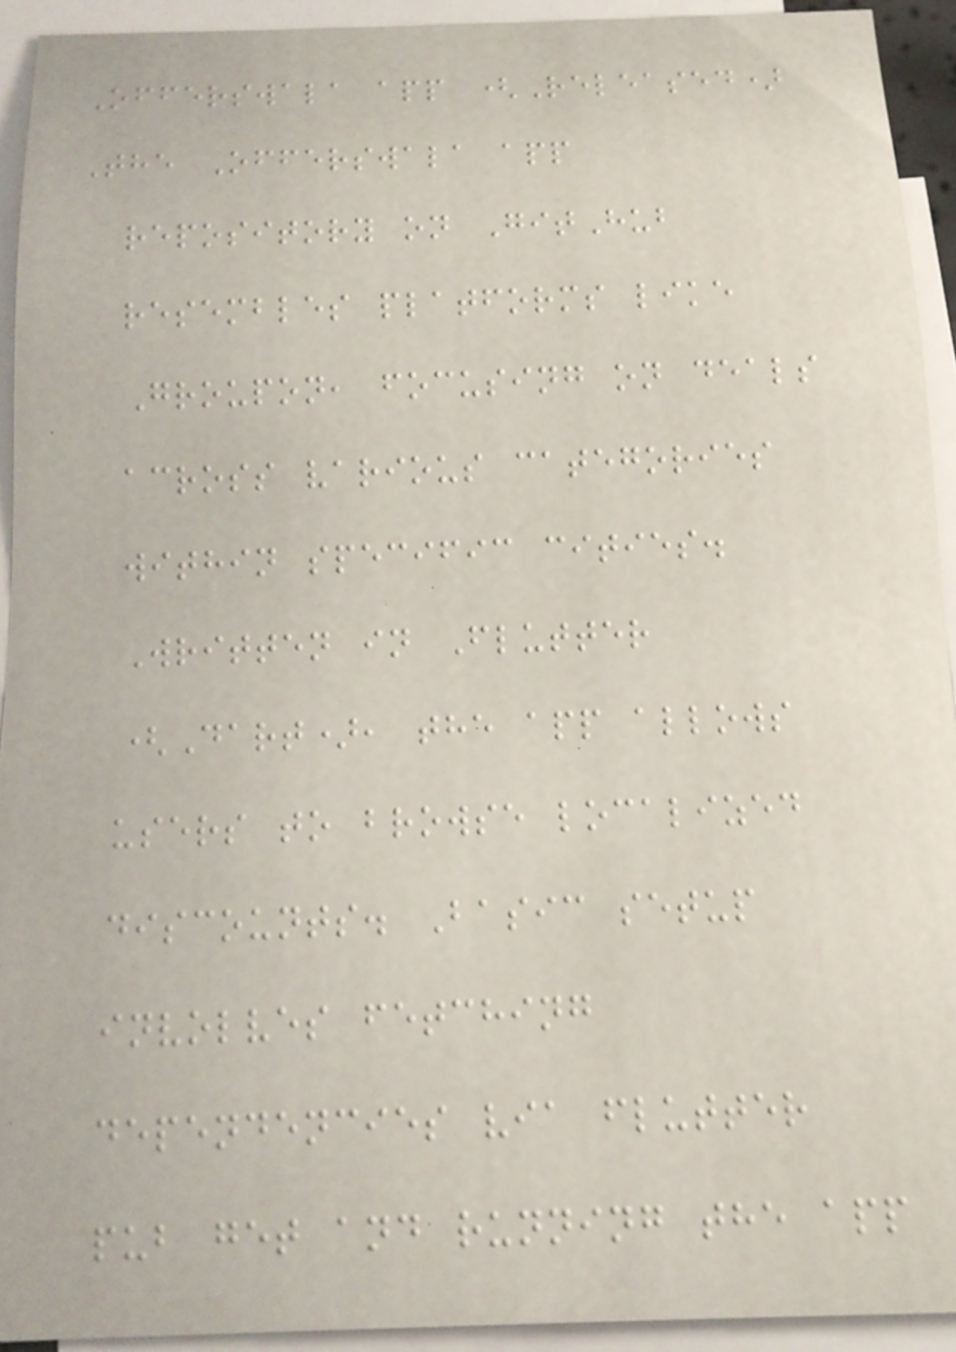Offerswala app (Released)
The Offerswala app
repository on GitHub
resembles platforms like
Groupon, focusing on deals
across various categories
within specific cities.
Written in Flutter
(Dart), the app allows
users to browse localized
discounts. Basic setup
involves fetching
dependencies via flutter
pub get and running the app
